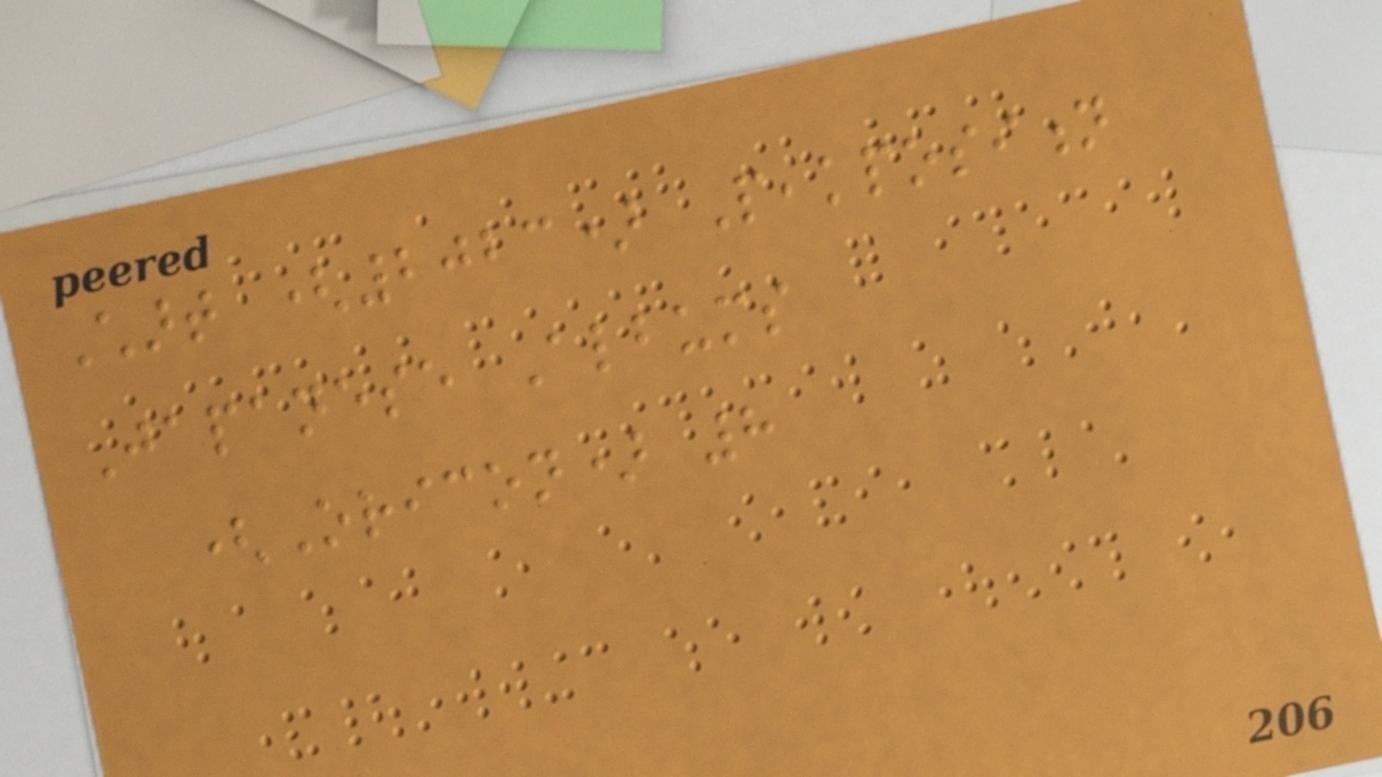Chart (2023) Peakposition
Japanese Albums
(Oricon) 8
